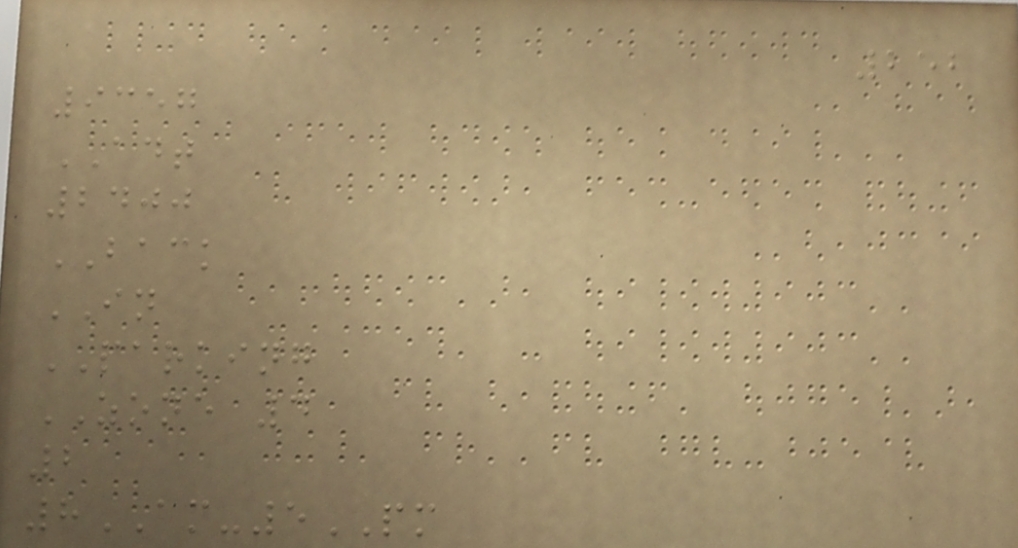252
9357
ADT
2400
BACK
IN
PARKING
ZONE 4
2
8AM-5PM
